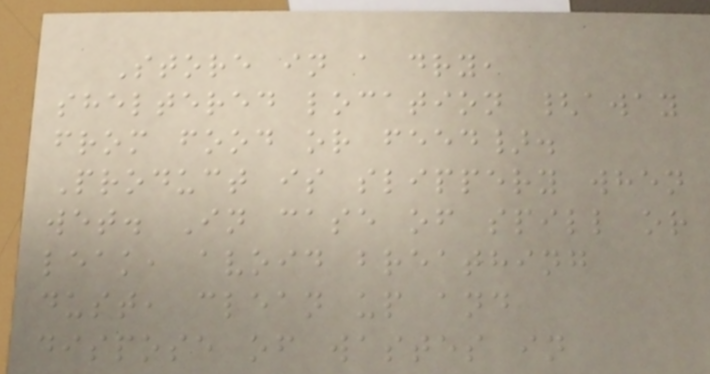Store in a dry,
sheltered location {away
from food or feed}.
Product is slippery when
wet. In case of spill or
leak, avoid breathing
dust, clean up and
dispose of wastes in
